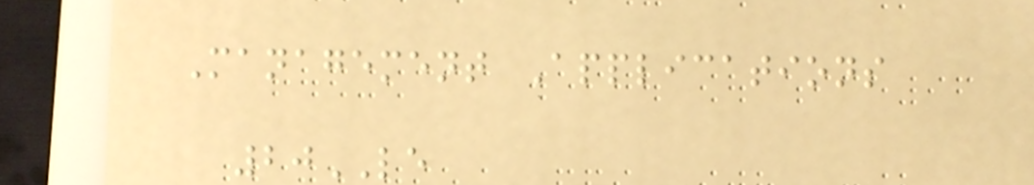Management Applications
20LE
